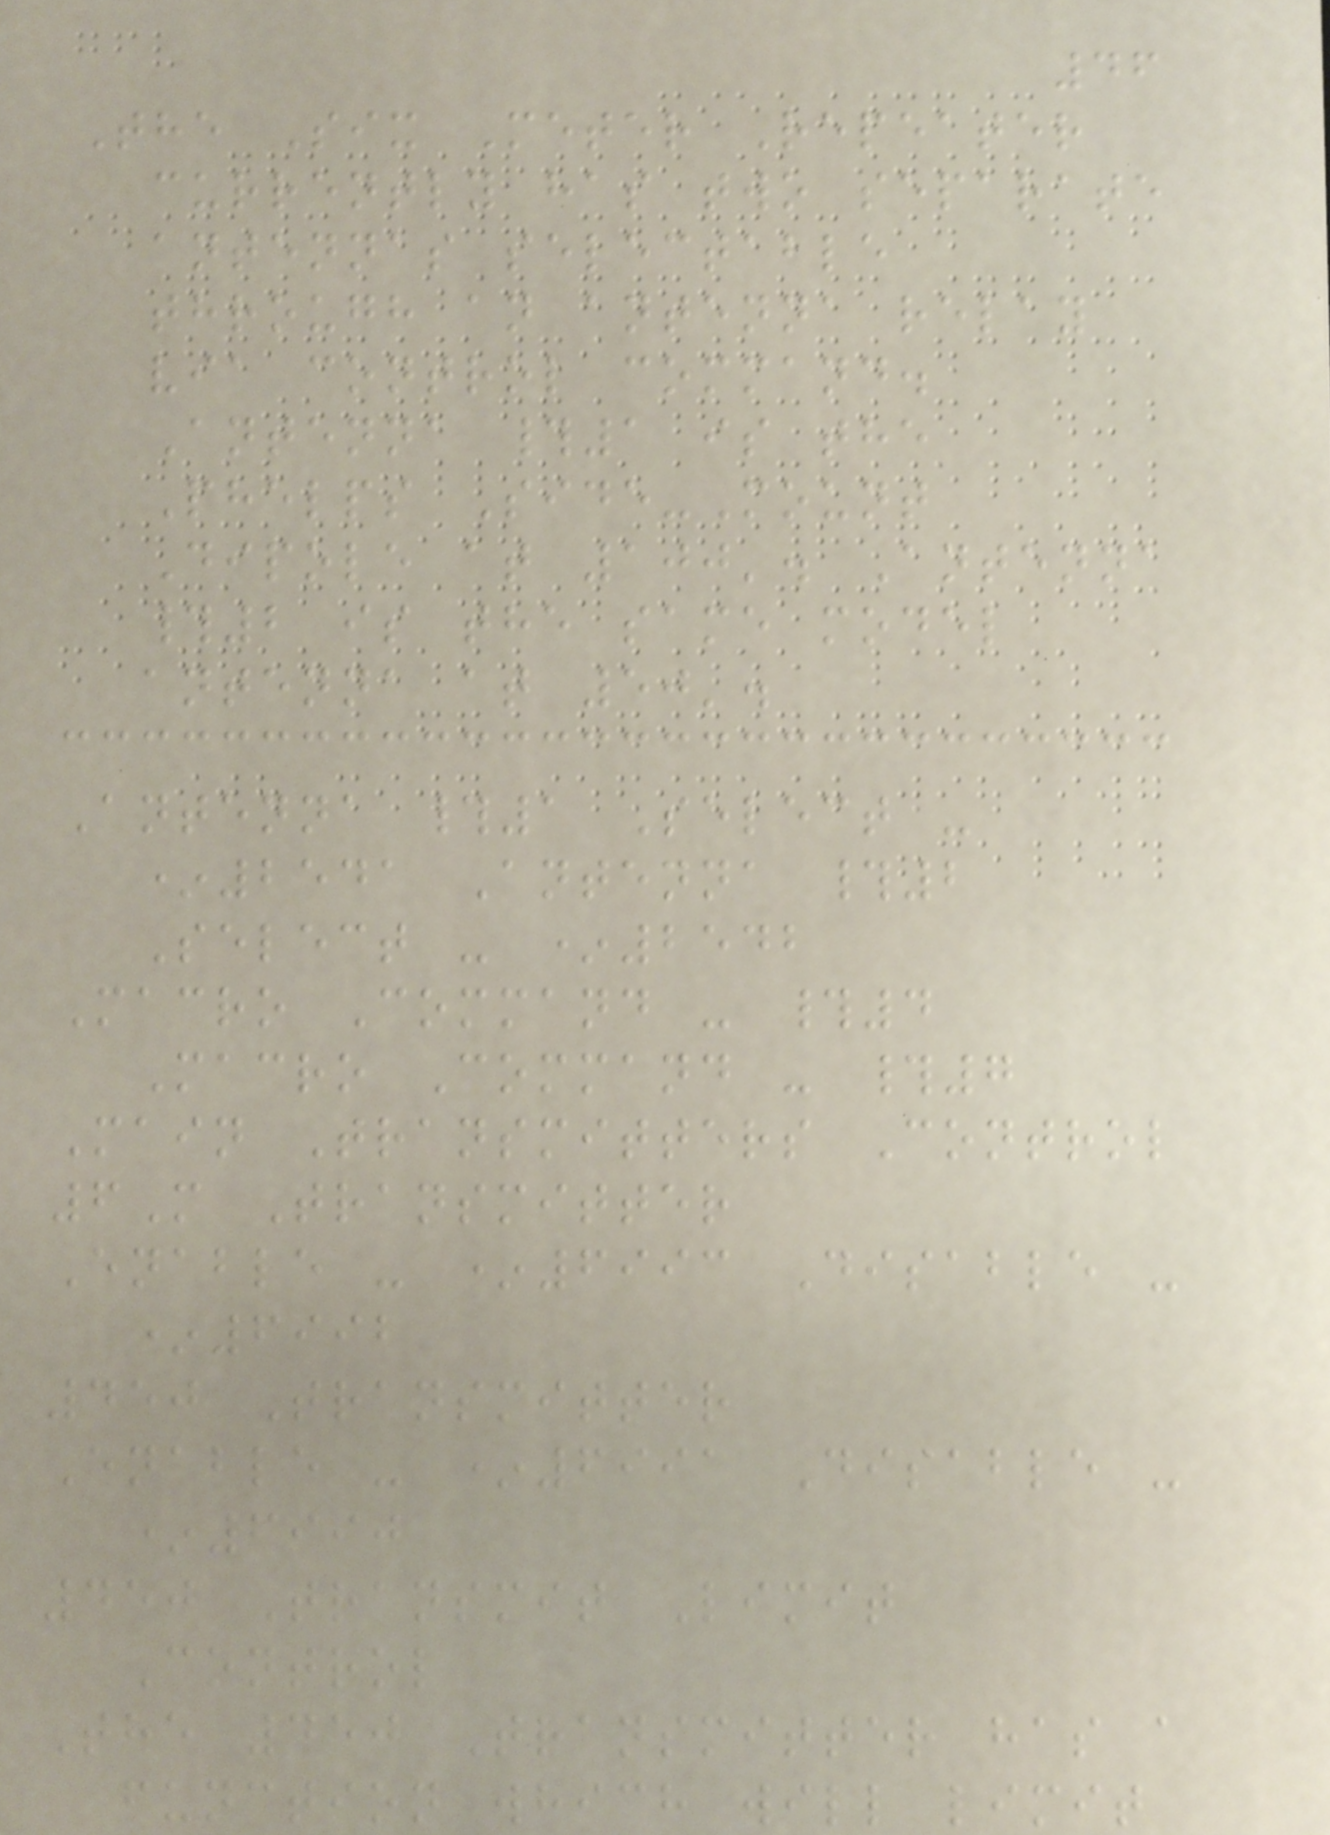46
The Six Meter Repeater
currently has two separate
antennas selectable
through an antenna relay
via control command.
Antenna #1 is the
Phelps Side-Mount
Dipole at 100'. Antenna
#2 is the same model
antenna at 50'.
Antenna #1 Select -
*2541 Antenna #2
Select - *2542
Macro Command - #4
Macro Command - #7
Main Transmitters Control
6M Transmitter
Enable - *6993 Disable -
*6992
450 Transmitter
Enable - *6991 Disable -
*6990
450 Transmit Limit
Control
The 450 Transmitter has a
function which will limit
